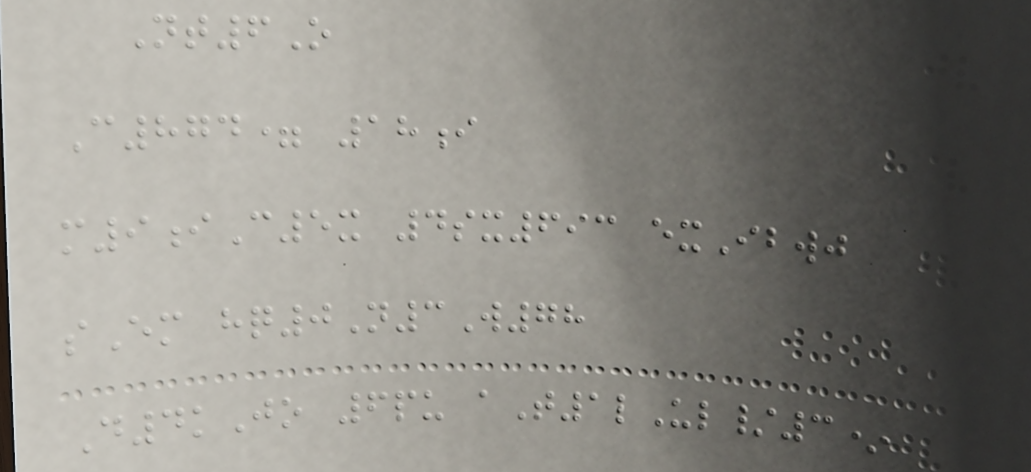Nt6O
C874= 18i
m9iC5x 4sx693 exIbwj
sEm hq0N3W78
D4kJo 6pu aT1lUl/3*
